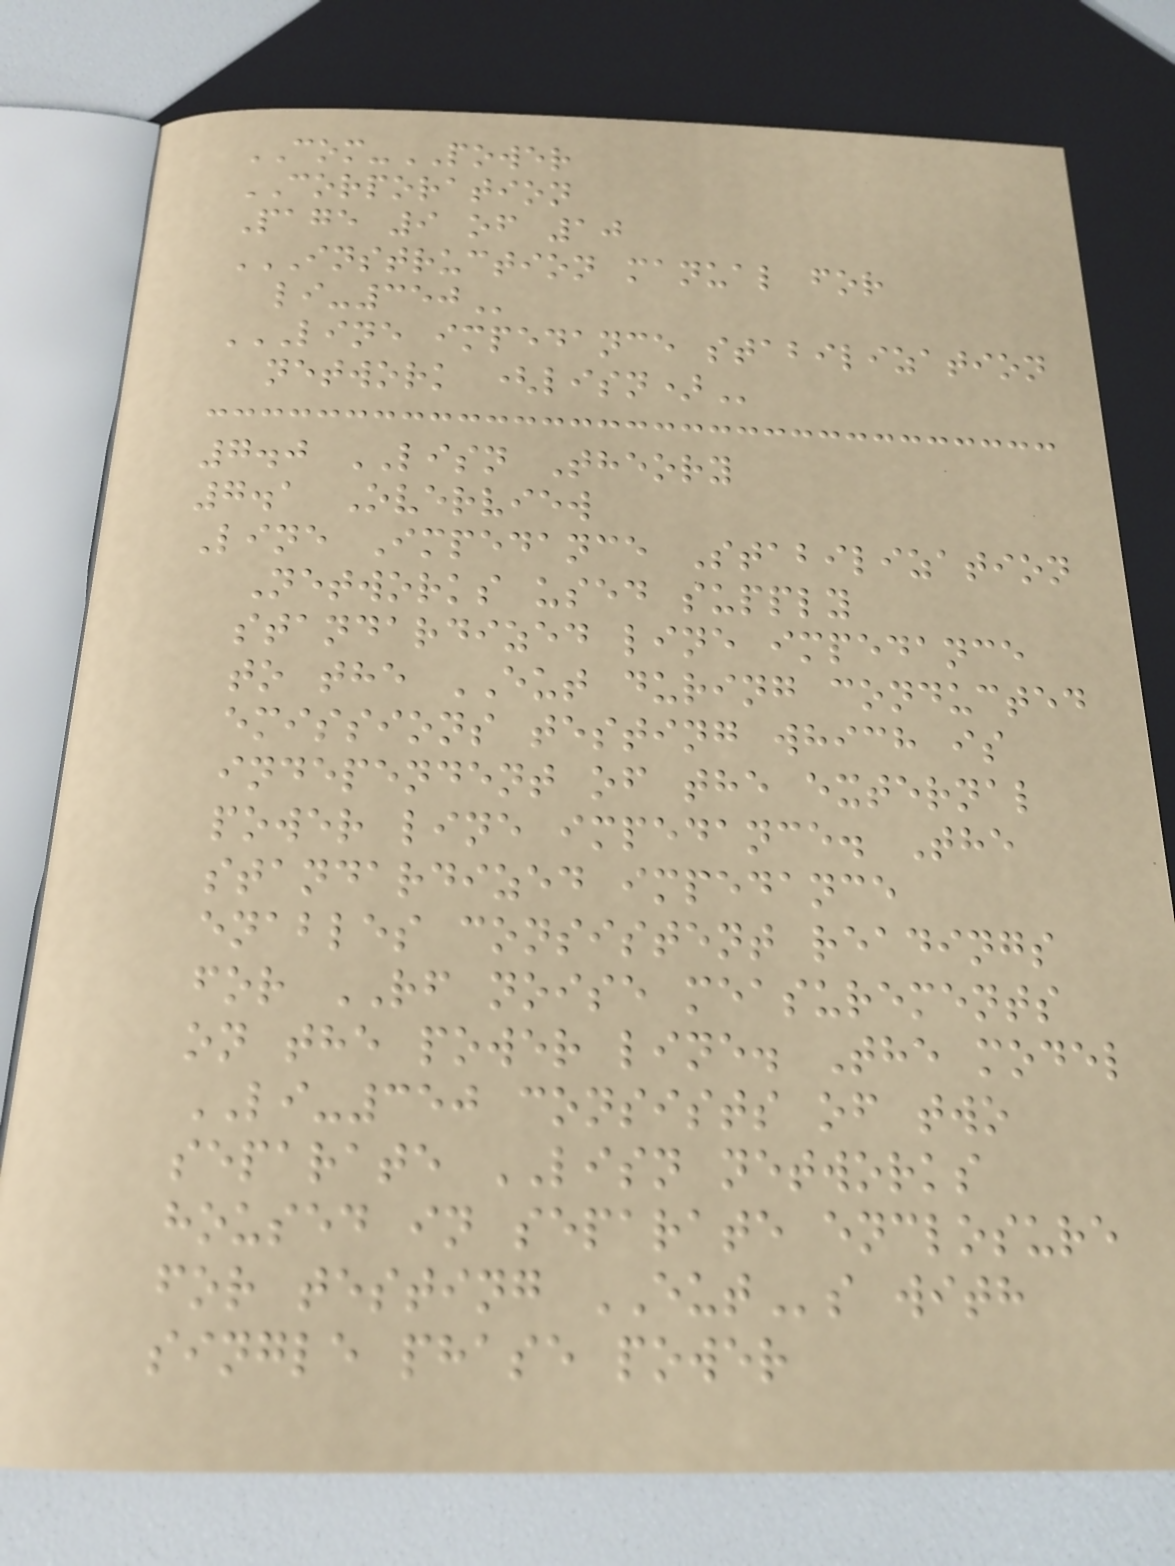COM-POWER
CORPORATION
Page 9 of 10
INSTRUCTION MANUAL FOR
LI-350
LINE IMPEDANCE STABILIZATION
NETWORK (LISN)
7.0 LISN Theory
7.1 Overview
Line Impedance Stabilization
Networks used supply
standardized line impedance
to the EUT during conducted
emissions testing which is
independent of the external
power line impedance. The
standardized impedance
enables consistent readings
for RF noise measurements
on the power line. The model
LI-350 consists of two
separate LISN networks
housed in separate enclosure
for testing EUTs with
single phase power
